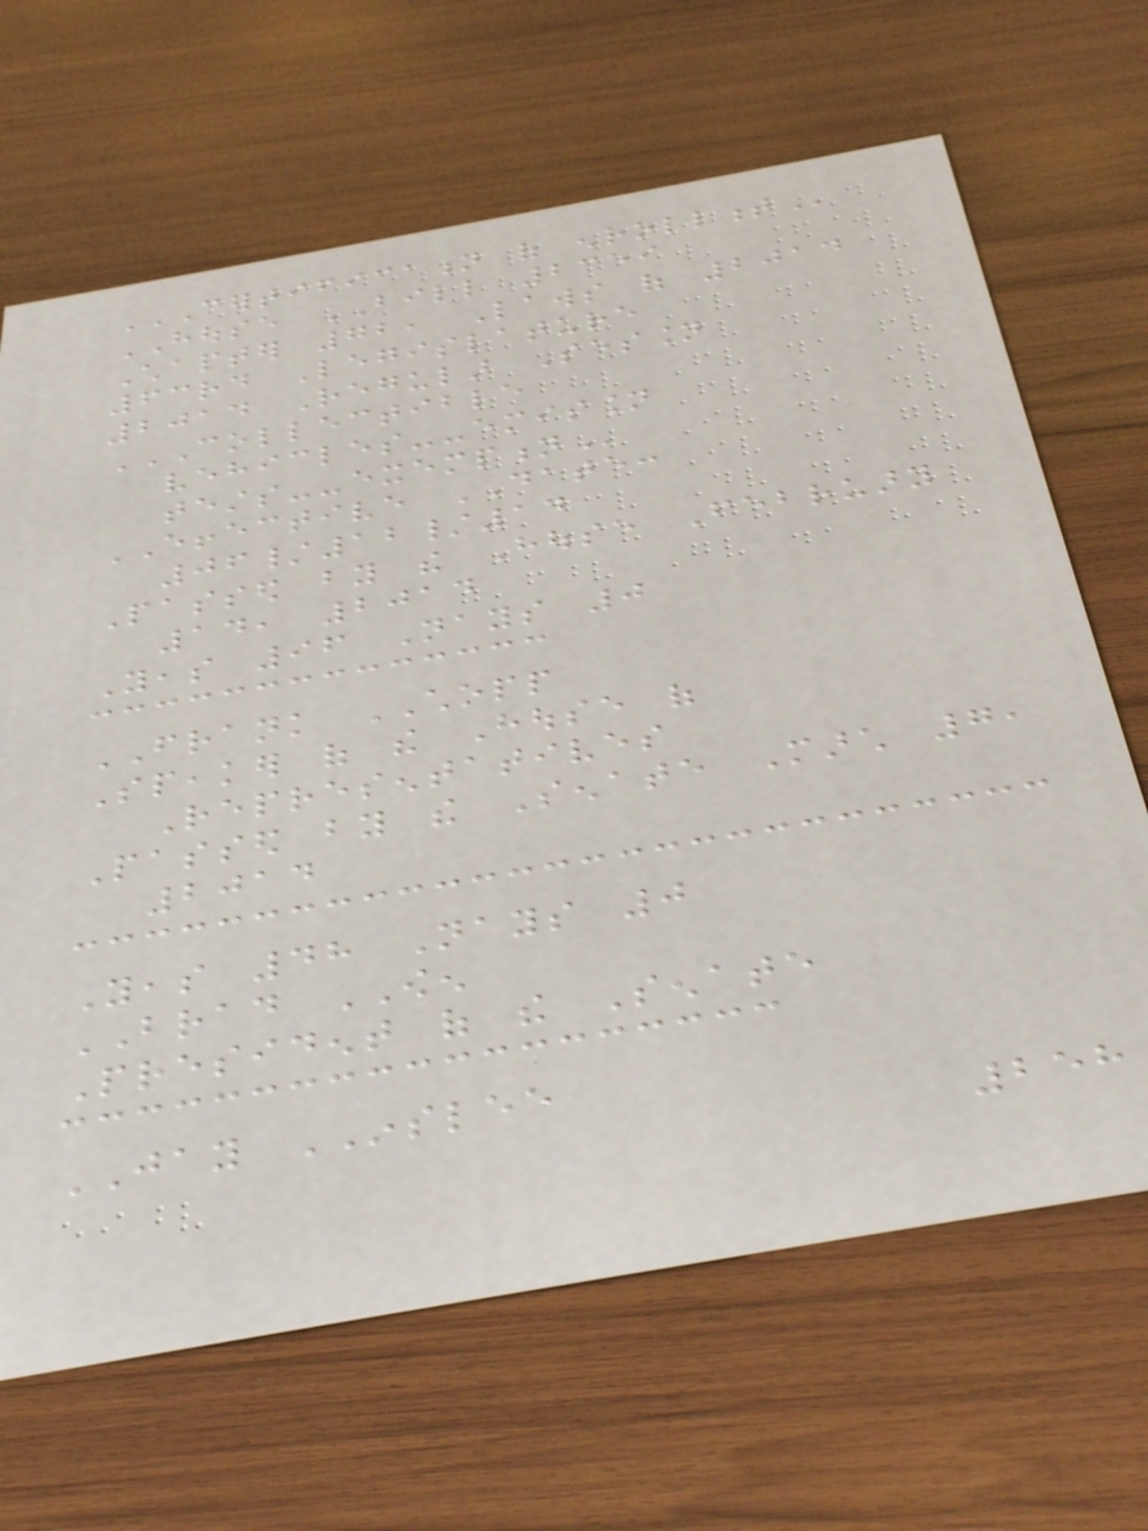CERTIFICATION OF ENROLLMENT
HOUSE BILL 2359
Chapter 72, Laws of 2014
63rd Legislature
2014 Regular Session
COLLECTIBLE
VEHICLES--EMISSION
TESTS--EXEMPTION
EFFECTIVE DATE:
06/12/14
Passed by the House February
14, 2014
Yeas 96 Nays 0
FRANK CHOPP
Speaker of the House of
Representatives
Passed by the Senate March 7,
2014
Yeas 48 Nays 0
BRAD OWEN
President of the Senate
JAY INSLEE
258
